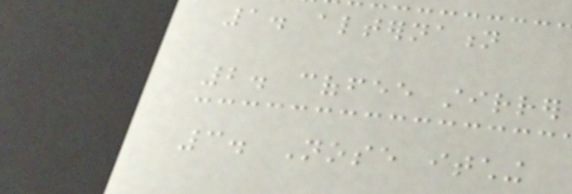1. alternation
2. coffee stirrer
3. Nose itching
